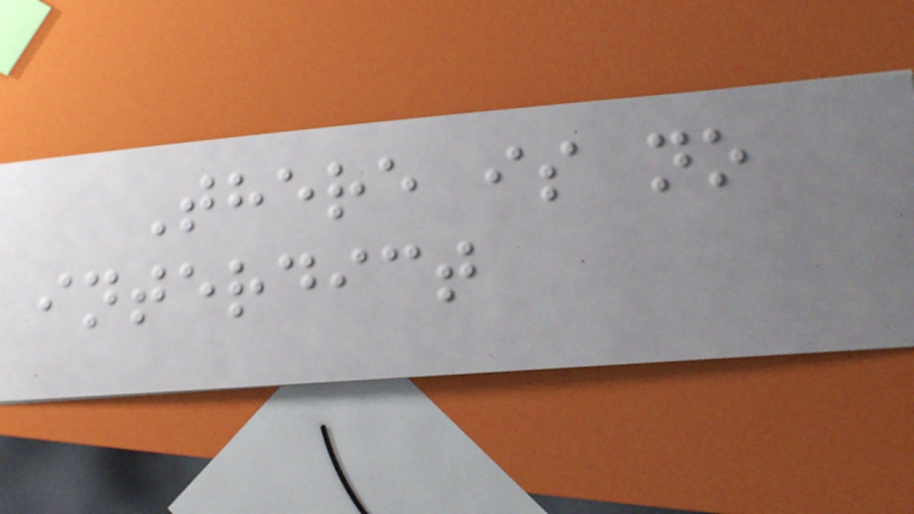There is no
interdict
